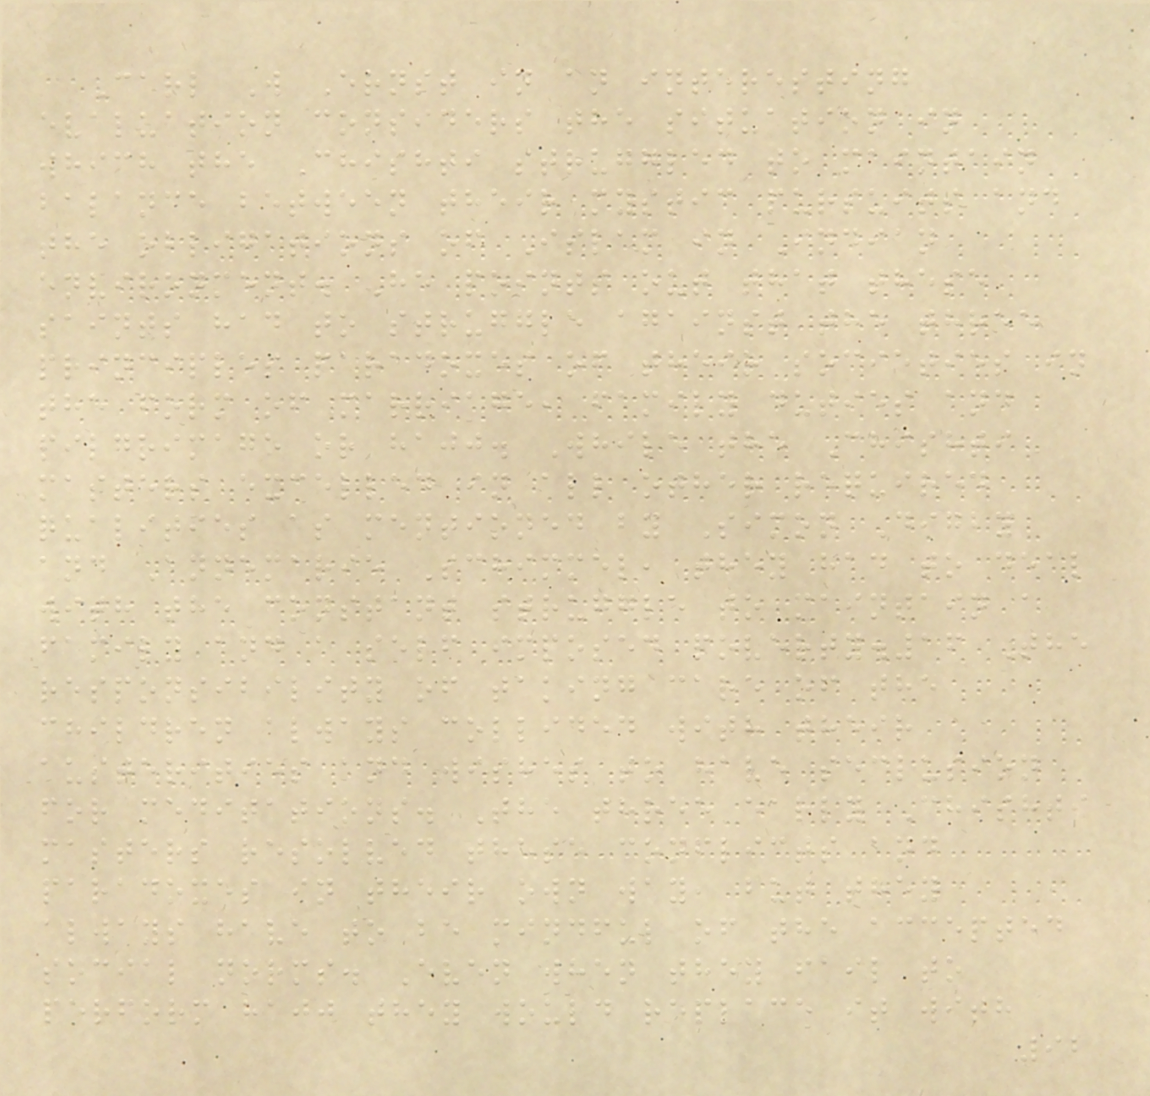Carl W Ernst in an interesting
evaluation considers the situation in
which the Chishti struggled to maintain
balance between their mystic pursuits and
the obligations of Islam in Indian
environment. He points out that these
saints had to struggle against the three
principles paradoxes of their societies in
the form of marriage, family duties and
pilgrimage or hajj. While the Chishti
masters excelled in all other required
qualities as mentioned by Simon Digby
and Annemarie Schimmel, they had to deal
with the constant struggle to maintain a
family and a self imposed poverty.16 The
responsibility of taking care of the
children always collided with their
austerities and wishes to have seclusion
for meditations. The three early Chishti
masters resolved these conflicts and
paradoxes in their own way, but they
always have to be mindful of the accepted
social norms. Even when they fail to
perform hajj they would replace it with
92
